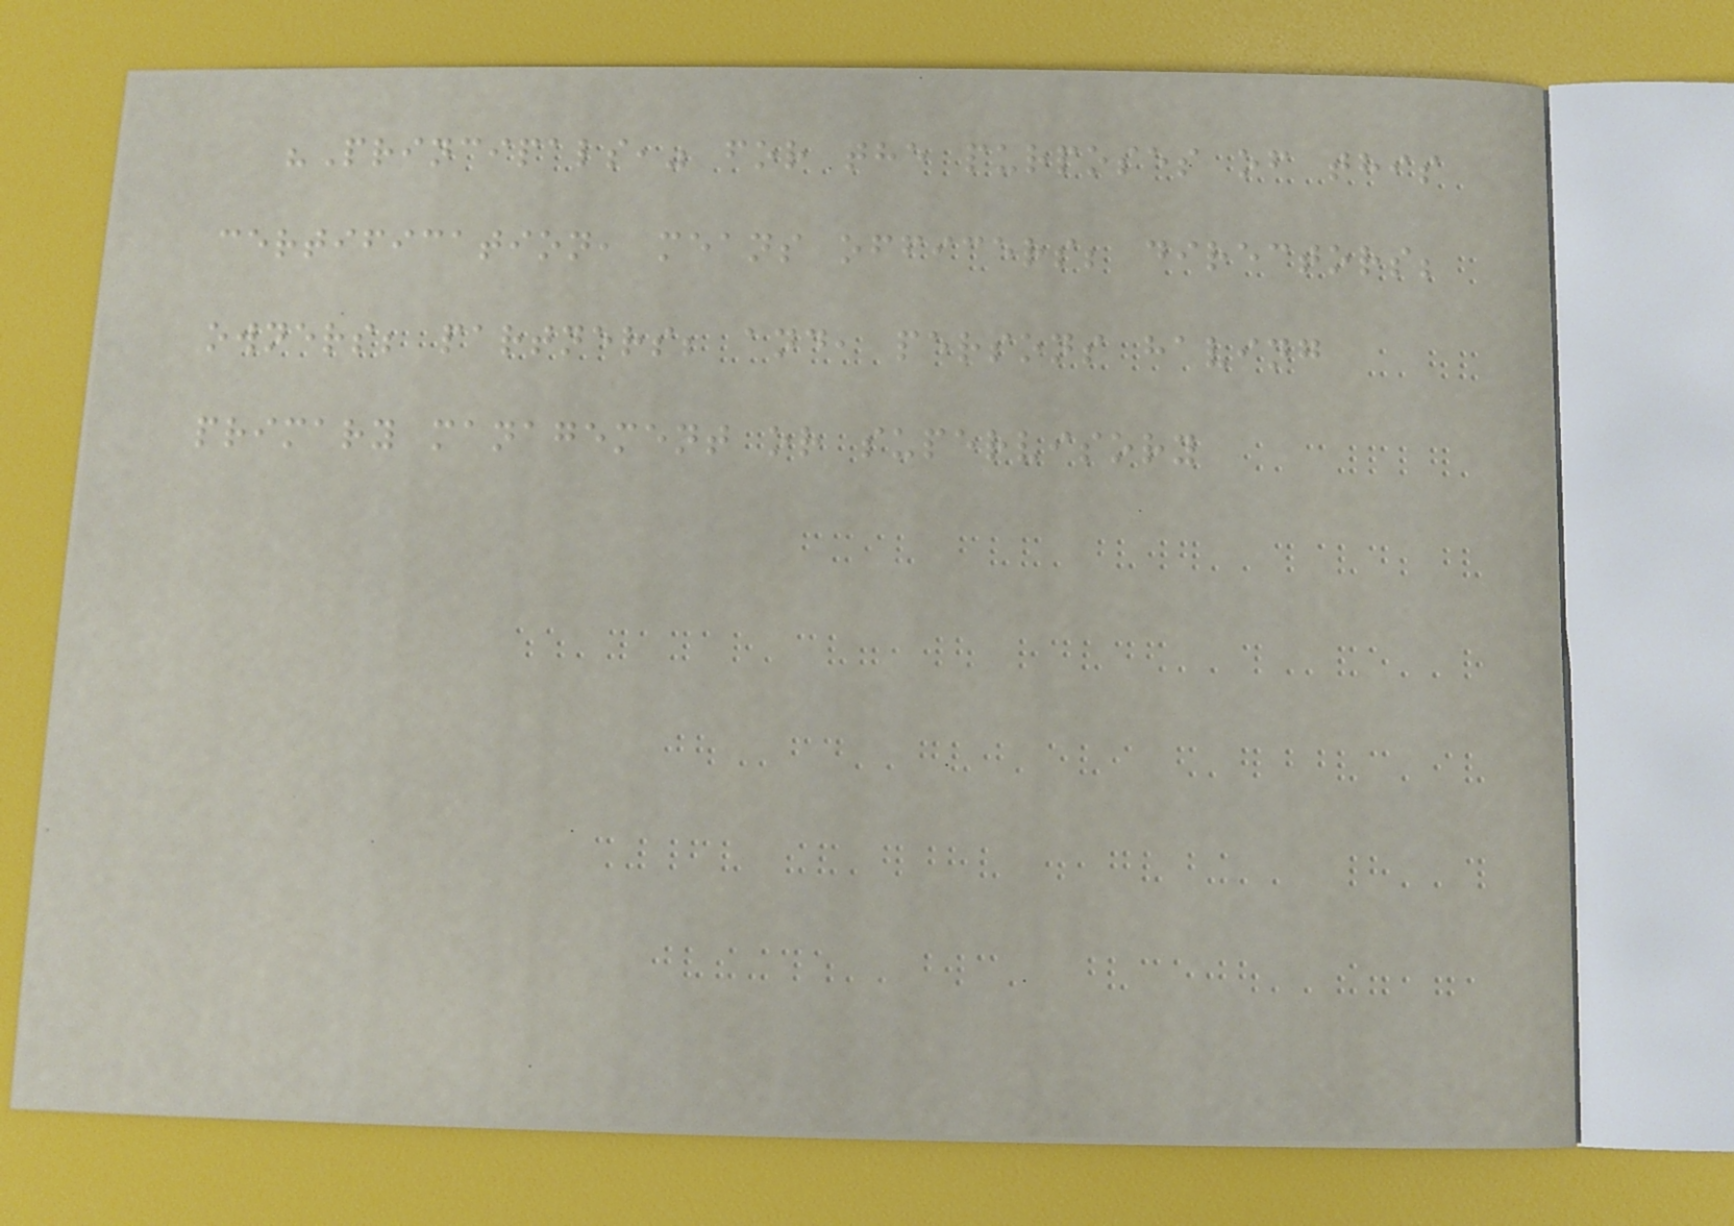"Principals," for the purposes of this
certification, means officers; directors;
owners; partners; and, persons having
primary management or supervisory
